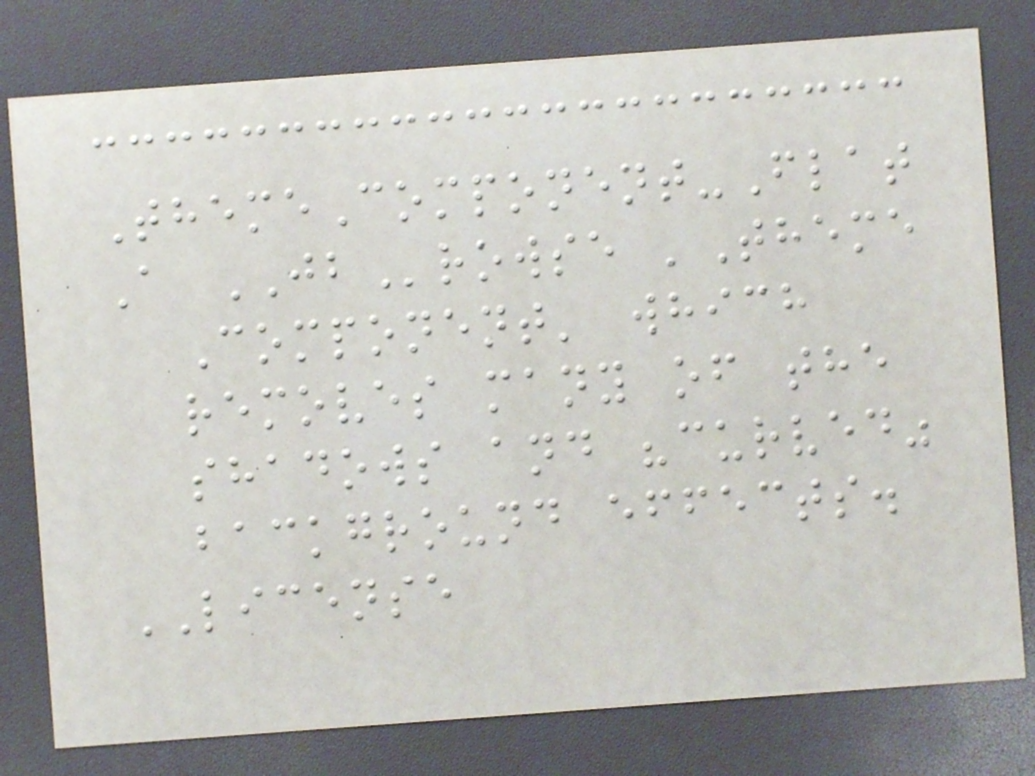ThemeComponent-Flat
A JBrowse 'Theme
Component' which
removes many of the
shadows and "curved"
background effects.
LICENSE
